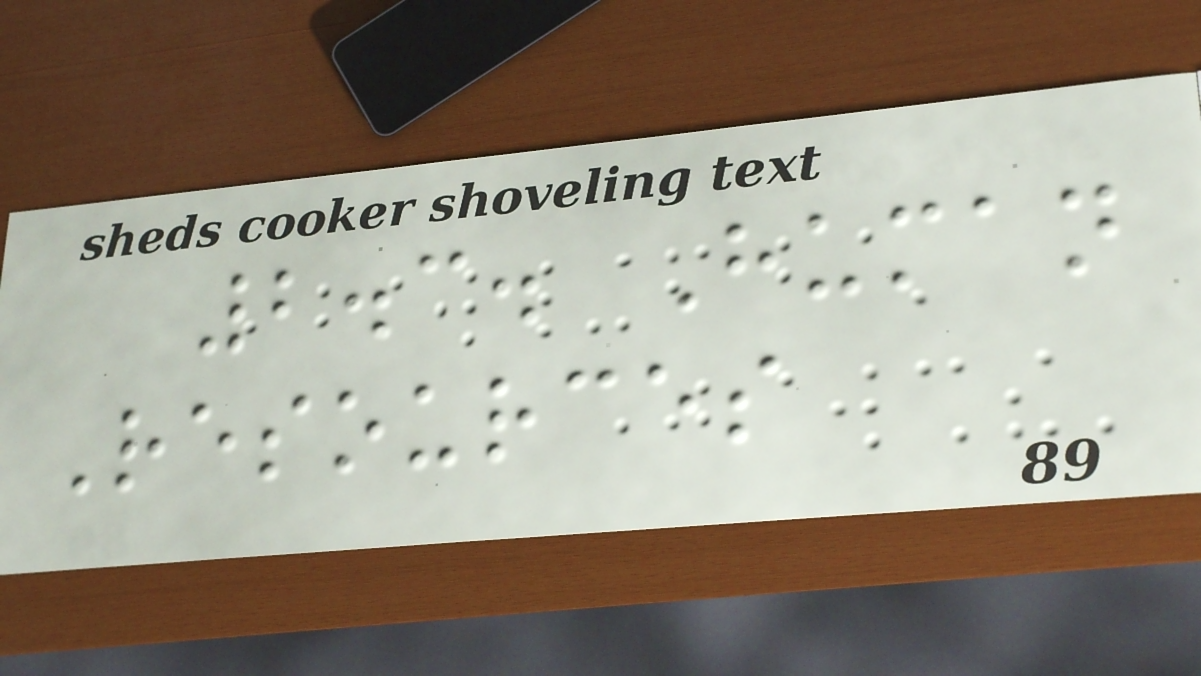2.3. Human
Resources
